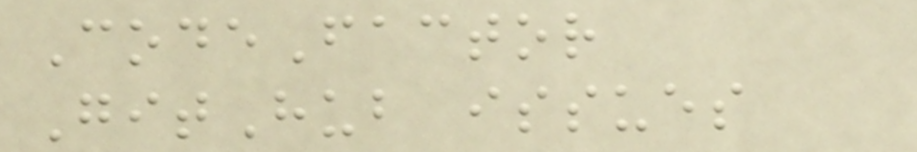CodeFactor
GitHub issues
